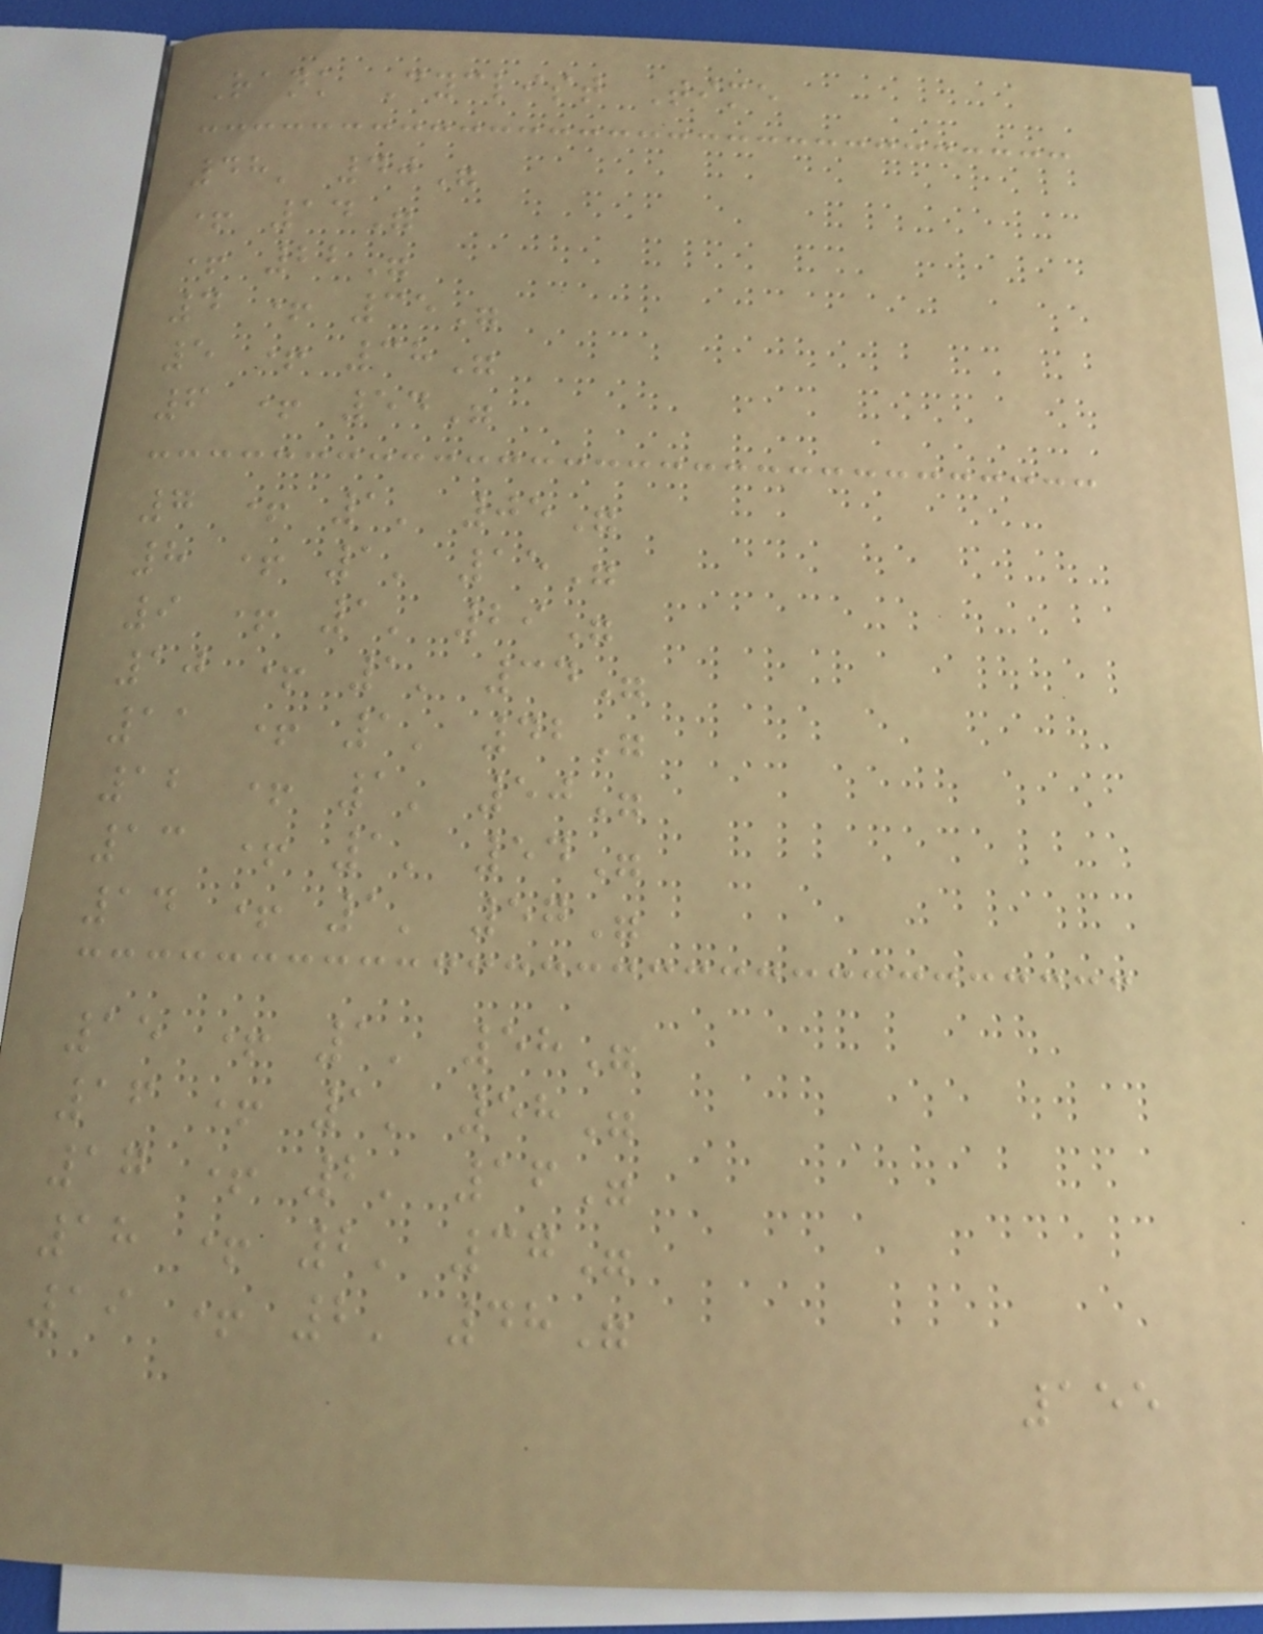Rank Cyclist Time
48' 40"
+ 14"
+ 22"
4 + 35"
5 + 38"
6 + 54"
7 + 1' 05"
8 + 1' 15"
9 + 1' 29"
10 + 1' 34"
11 + 1' 42"
12 + 1' 50"
13 + 1' 54"
14 + 1' 57"
15 + 1' 58"
16 + 1' 58"
17 + 2' 16"
18 + 2' 37"
19 + 2' 48"
155
